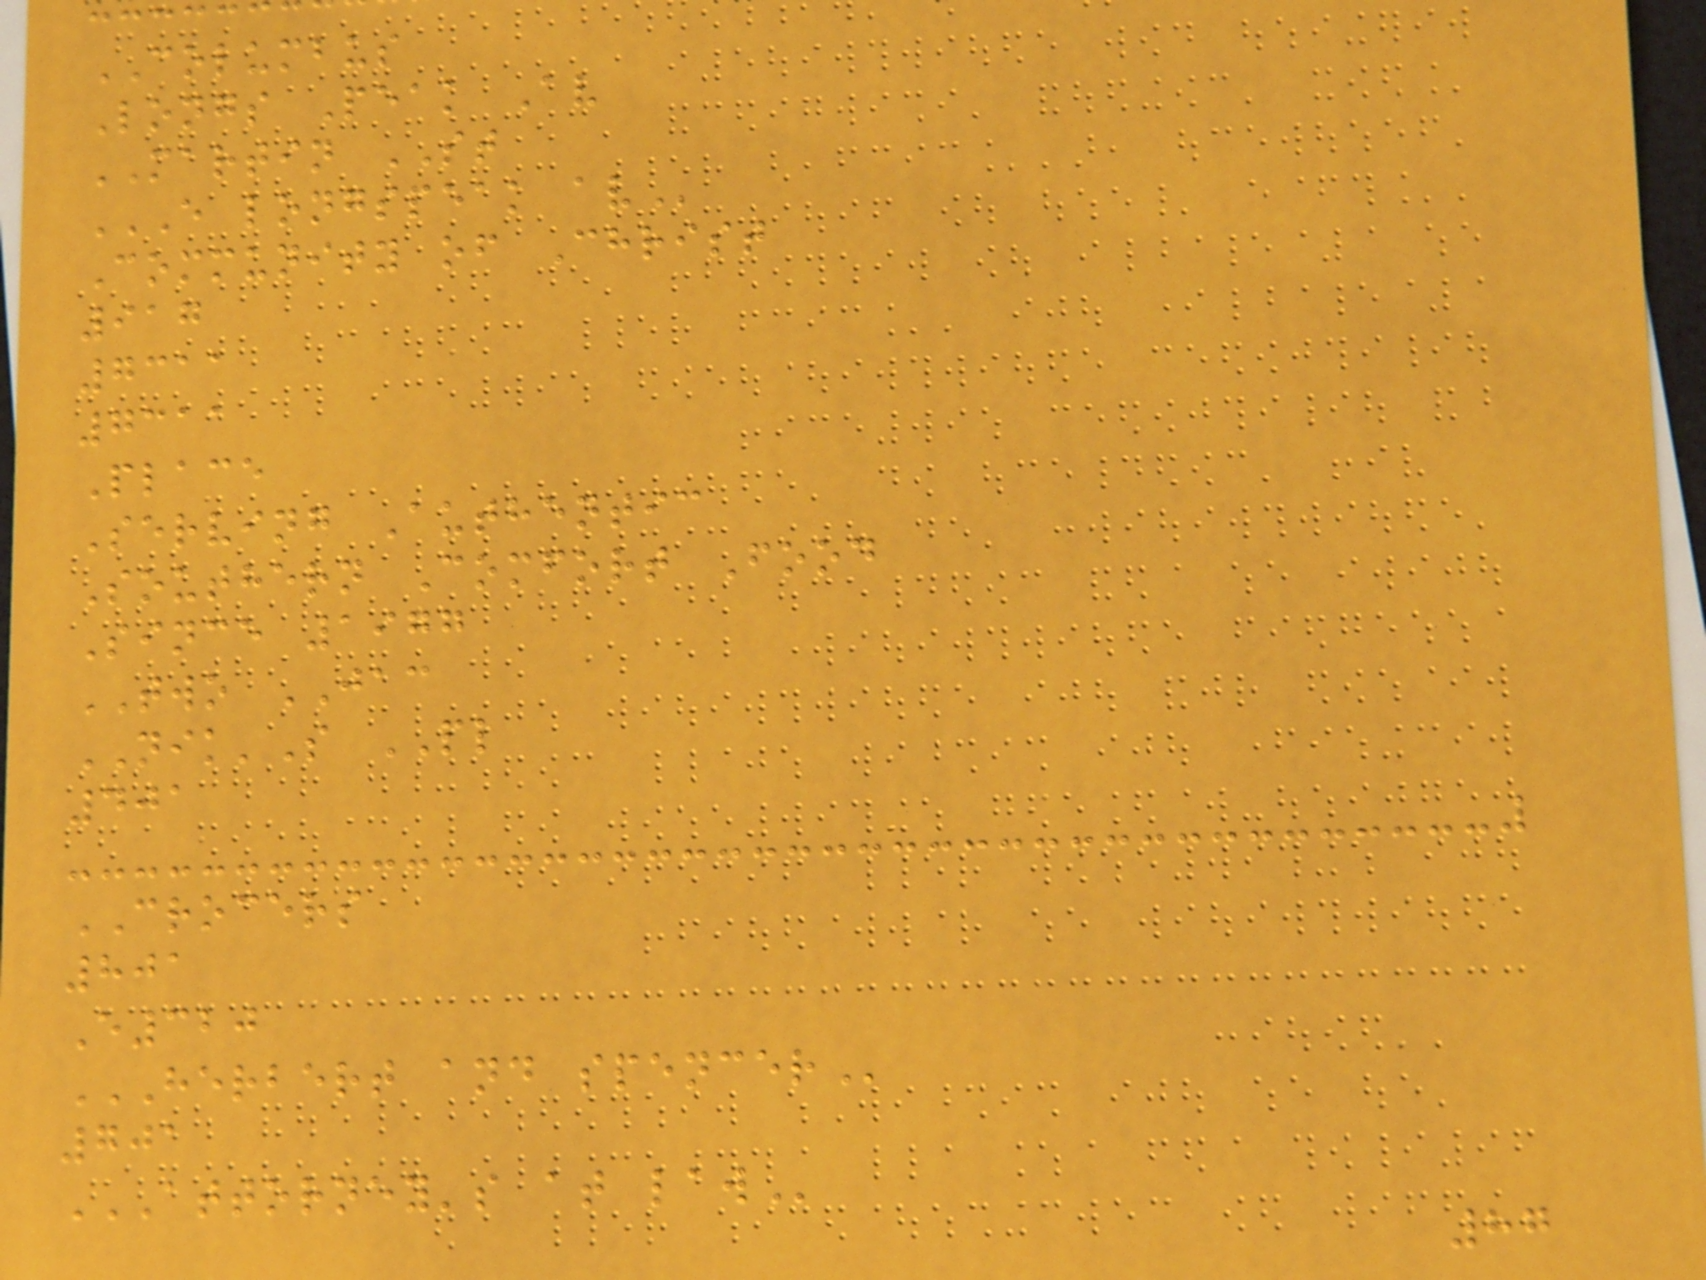COLUMBUS
Longs Peak Av
MARTIN ST
E LONGSPEAK AV
Community of Christ
917
7311
7311
Place
Serving Authentic
Southern Comfort Food
Since 1977
TWO JAC
NIK'S PL
401
CROCERS
801
E320
HERBERT AND SPENCER
701
ATTORNEY'S AT LAW
87
